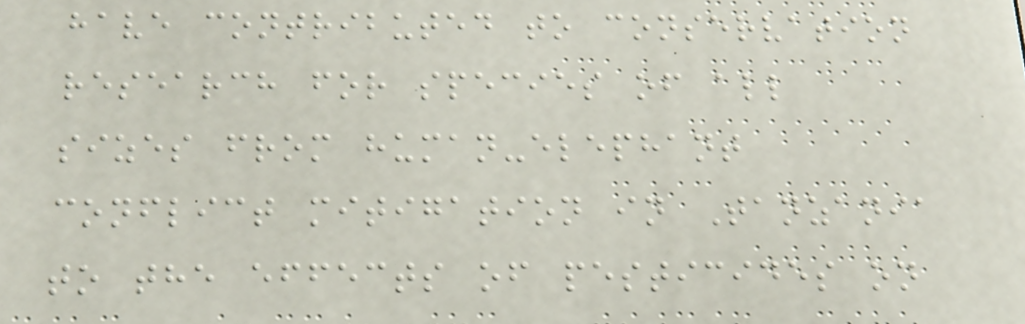have contributed to conservation
research for species of all
sizes from human-elephant
conflict mitigation in Tanzania
to the effects of pesticides on
